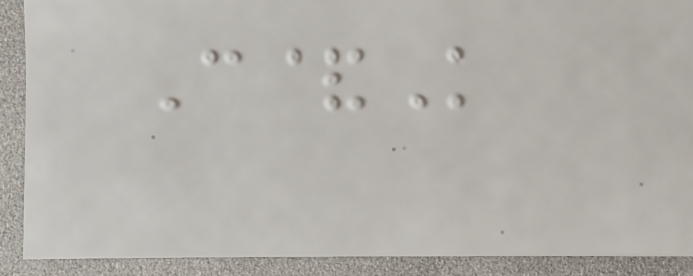C&K
